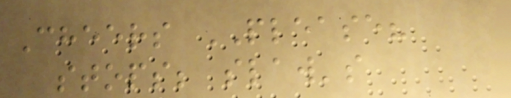Cheers PLEASE?
stops; slaw's
